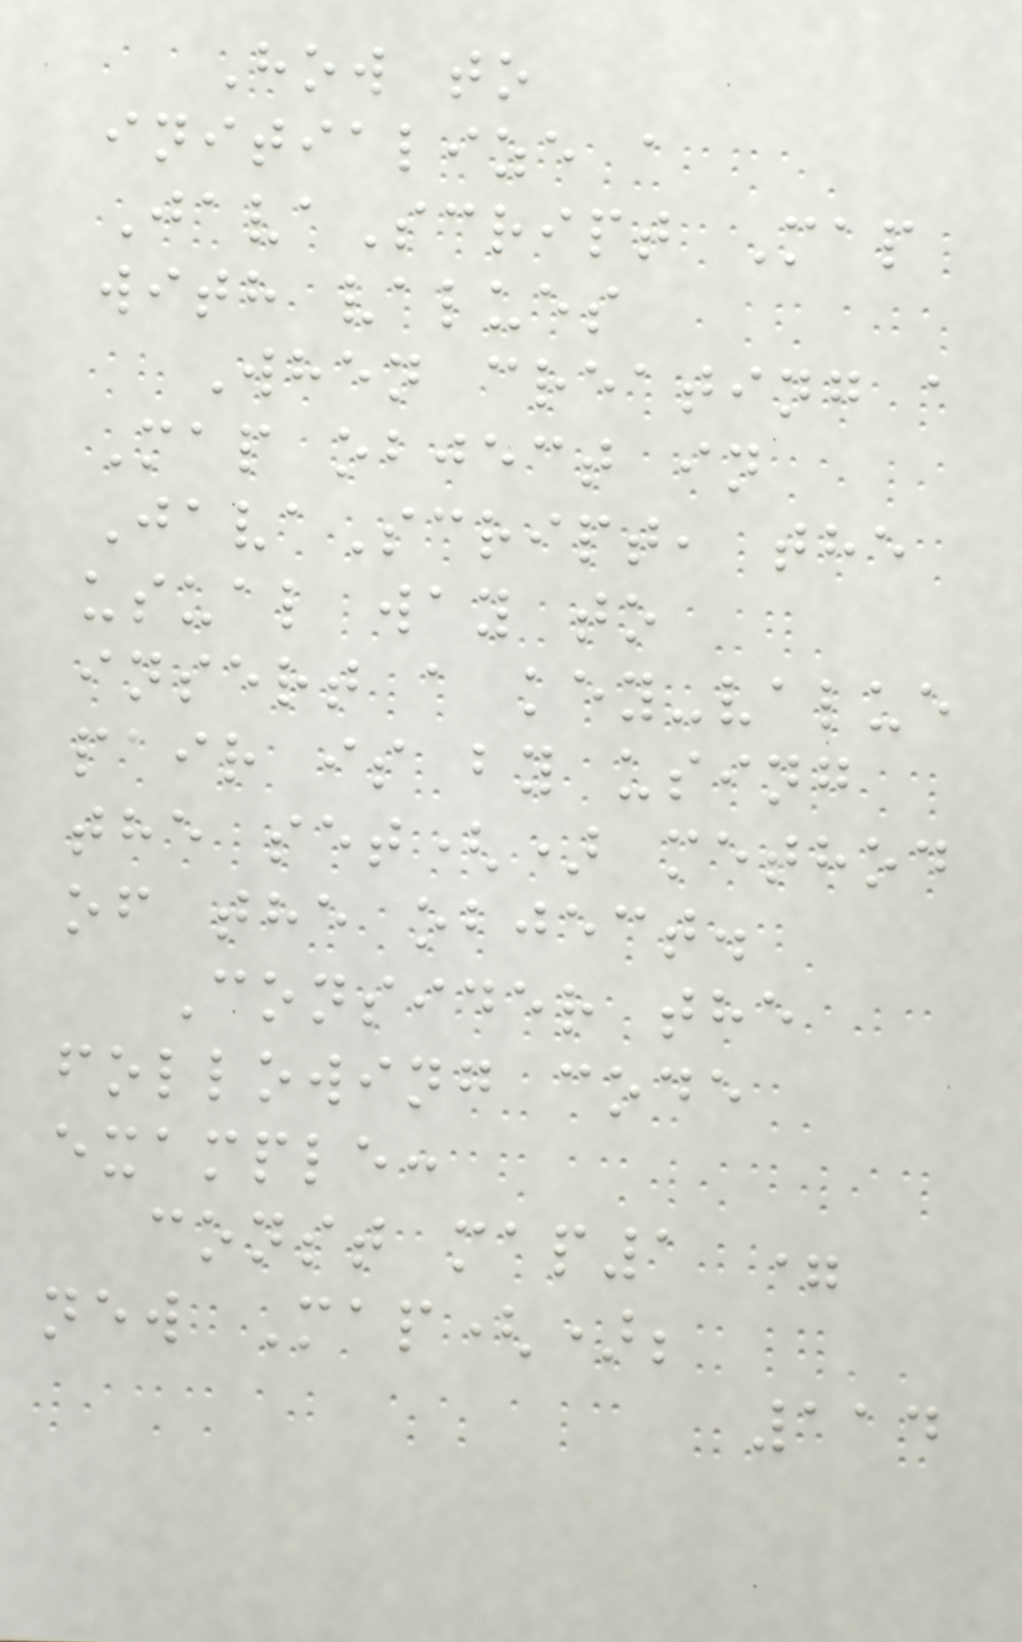How to
initialize a
JavaScript Map
with values
When creating a
Map object in
JavaScript, the
usual way to
insert a key-value
pair is by using
the set() method
of the object.
Consider the
following code
example:
const map1 =
new Map();
114
